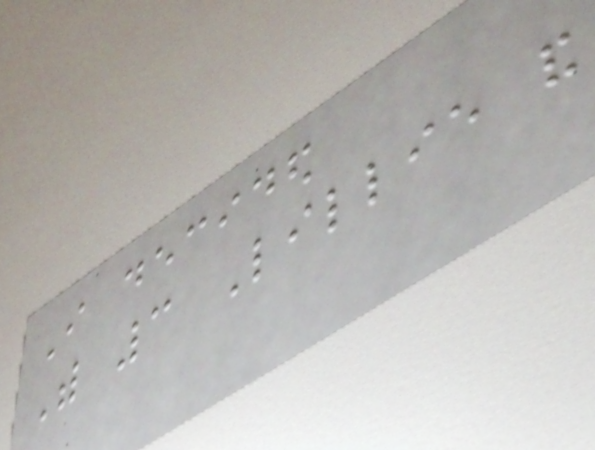I decided
With 3 Lillie and
